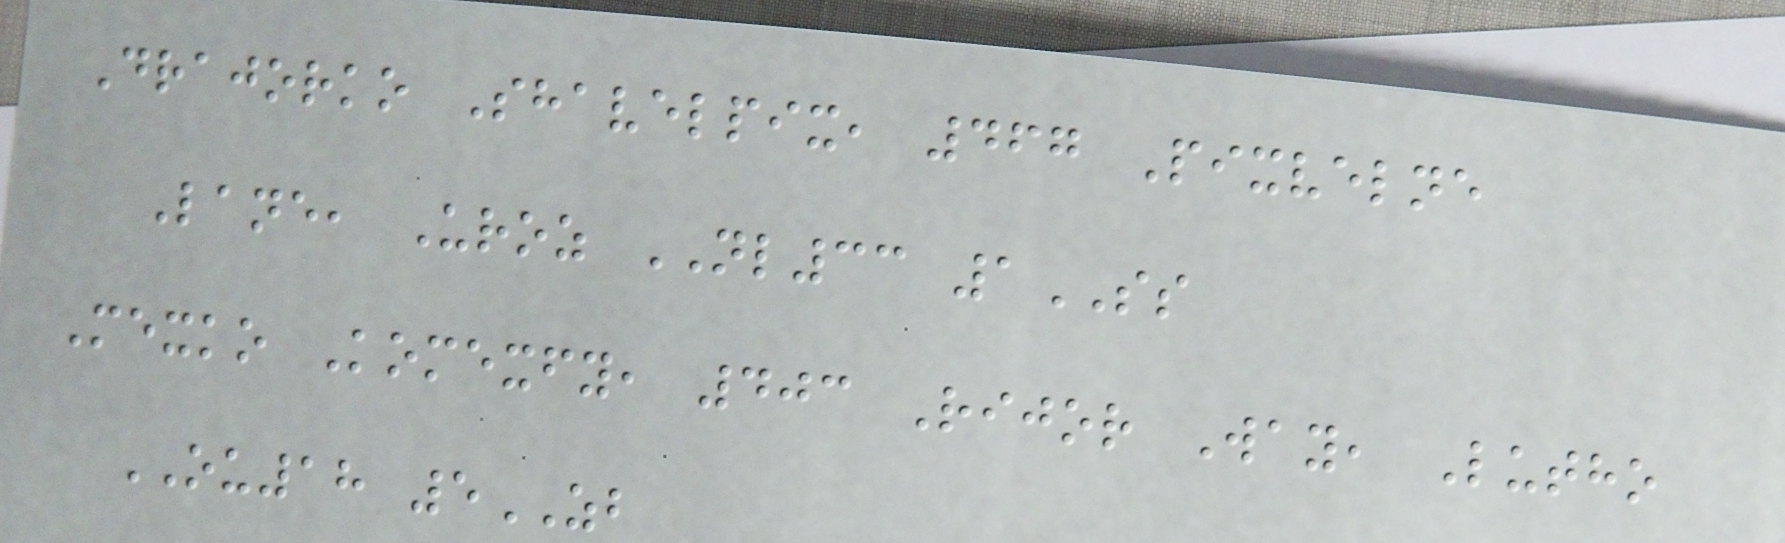Drajorko Shavelpix, 467 Pixvelne
Lane, Uroz NL33 1SS
Mexko Komexfy, 403 Rijor Way, Lutho
OU18 5ZB
